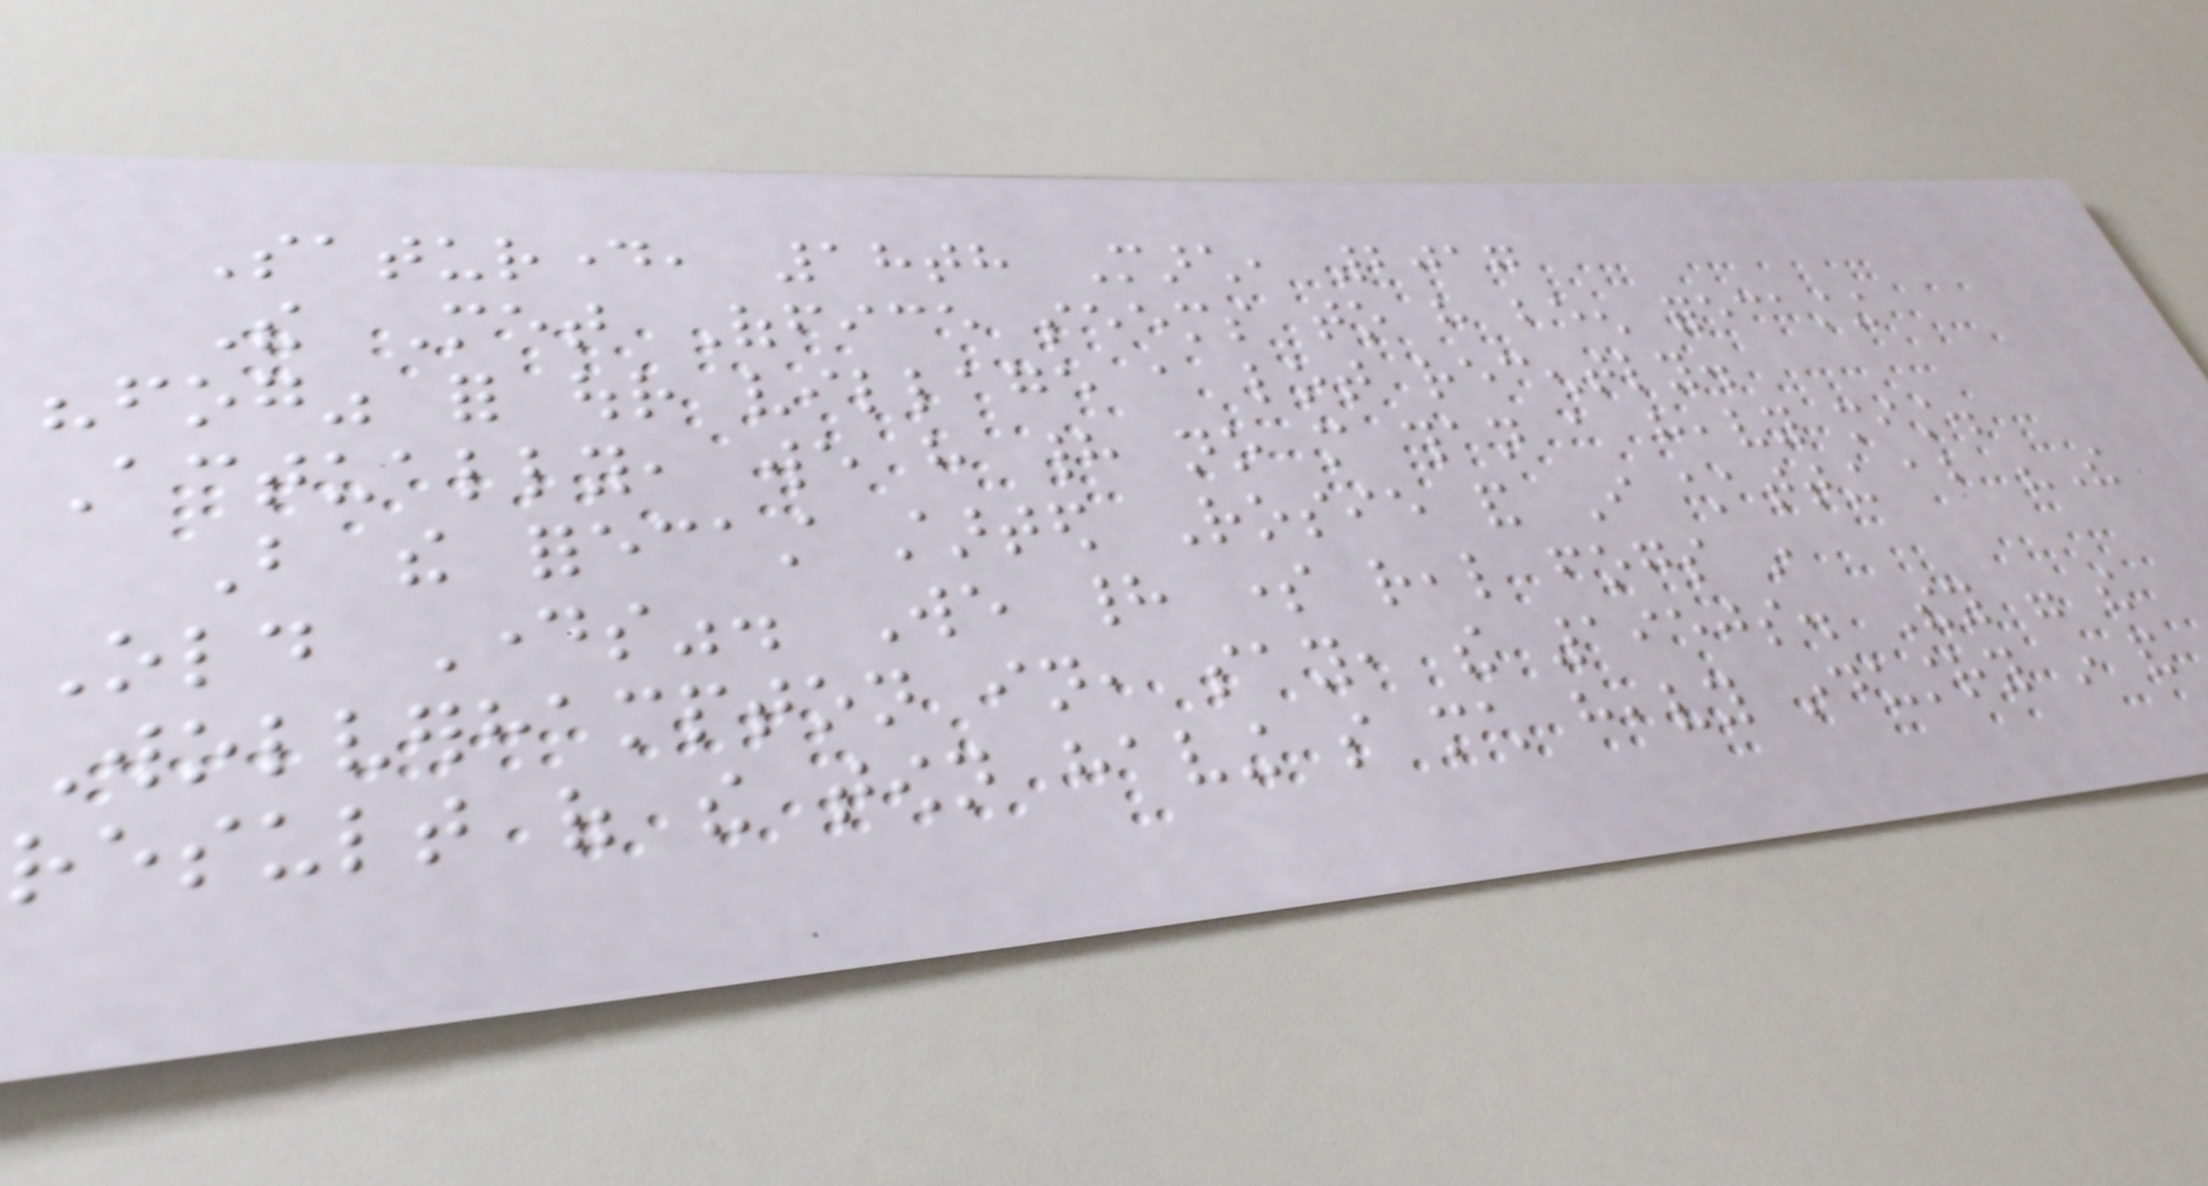Saturday, 18th March, 2017
The Met Office seems to have been forecasting
"fog" for our village a lot recently.
Actually, we have had no more than a heavy mist.
But the forecast started Rosie and I chatting about "The
Old Days". We had some real fogs in
Wolverhampton in, say, the 1950s. They were the
result of the town having so much heavy industry in and
